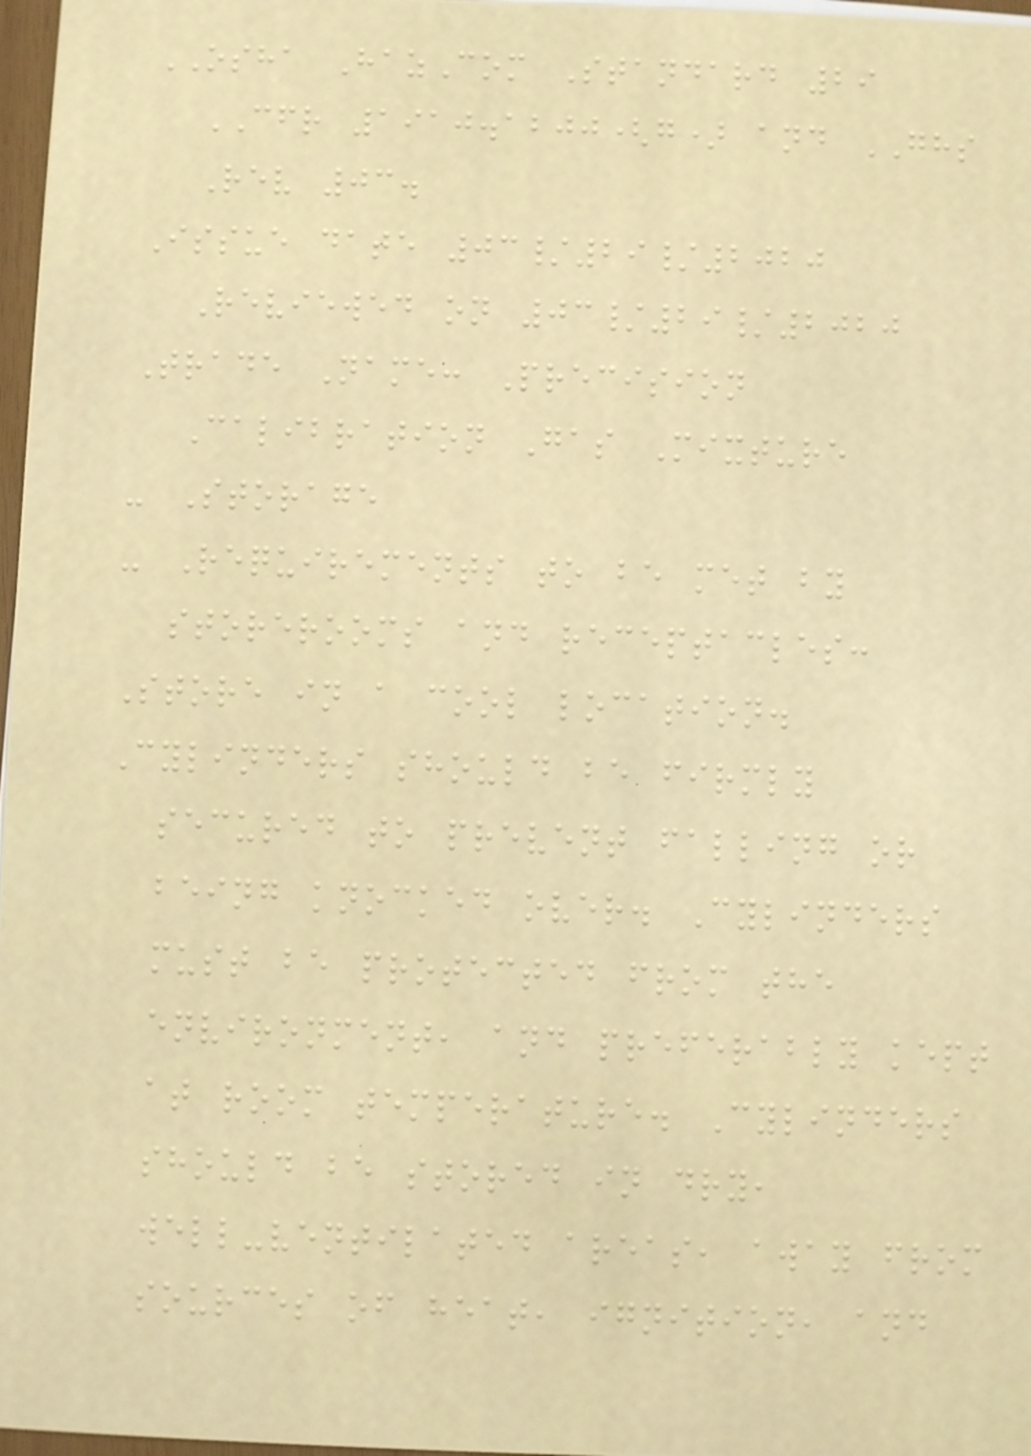OSHA HazCom Standard 29
CFR 1910.1200(g) and GHS
Rev 03.
Issue date 03/29/2020
Reviewed on 03/29/2020
Trade Name: Precision
Calibration Gas Mixture
- Storage
- Requirements to be met by
storerooms and receptacles:
Store in a cool location.
Cylinders should be firmly
secured to prevent falling or
being knocked over. Cylinders
must be protected from the
environment, and preferably kept
at room temperature. Cylinders
should be stored in dry,
well-ventilated areas, away from
sources of heat, ignition, and
